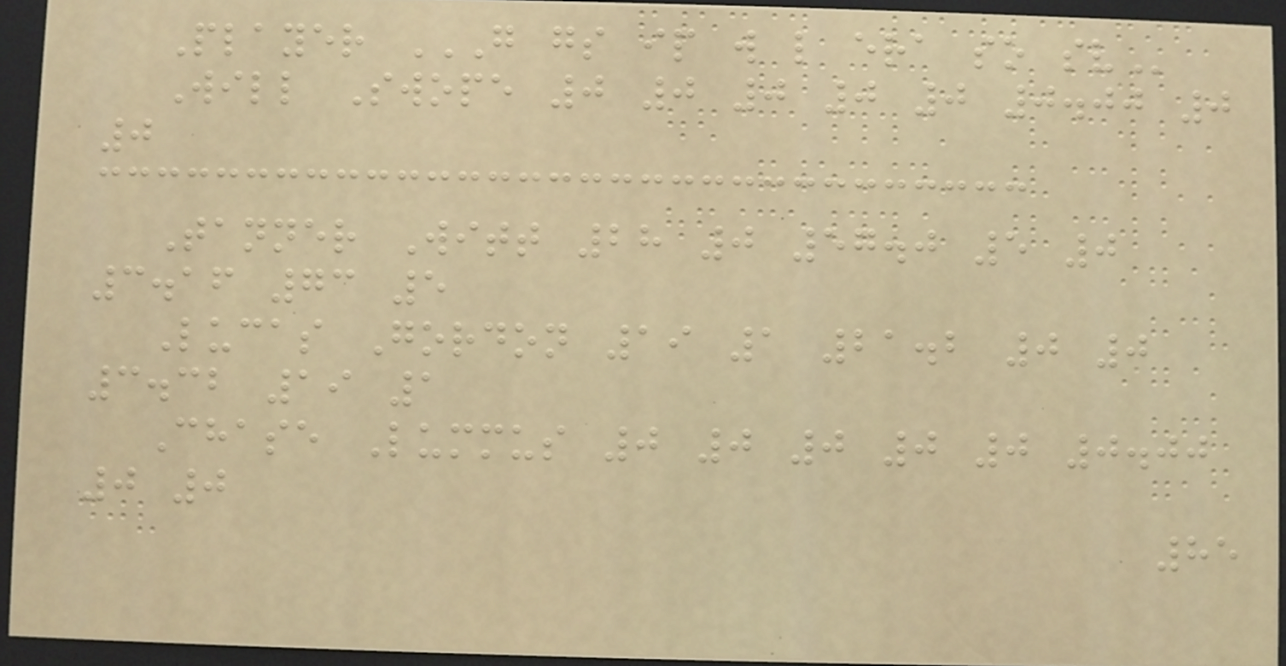Player G GS IP W L ERA SO SV
Will Swope 0 0 0 0 0 0.00 0
0
Tanner Witt 28 0 57.0 5 0
3.16 73 5
Lucas Gordon 19 1 21.2 0 0
3.32 19 1
Chase Lummus 0 0 0 0 0 0.00
0 0
85
